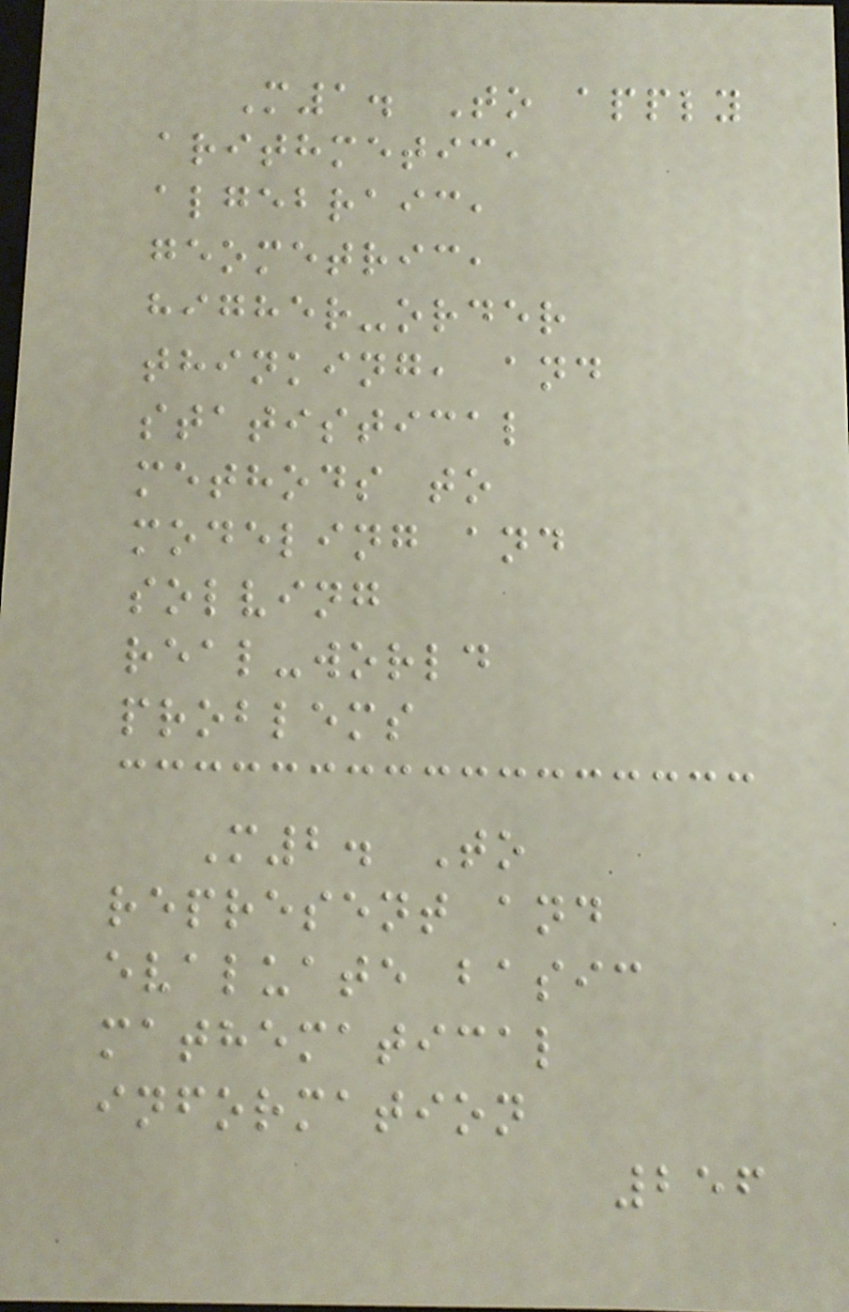M1. To apply
arithmetic,
algebraic,
geometric,
higher-order
thinking, and
statistical
methods to
modeling and
solving
real-world
problems
M2. To
represent and
evaluate basic
mathematical
information
256
